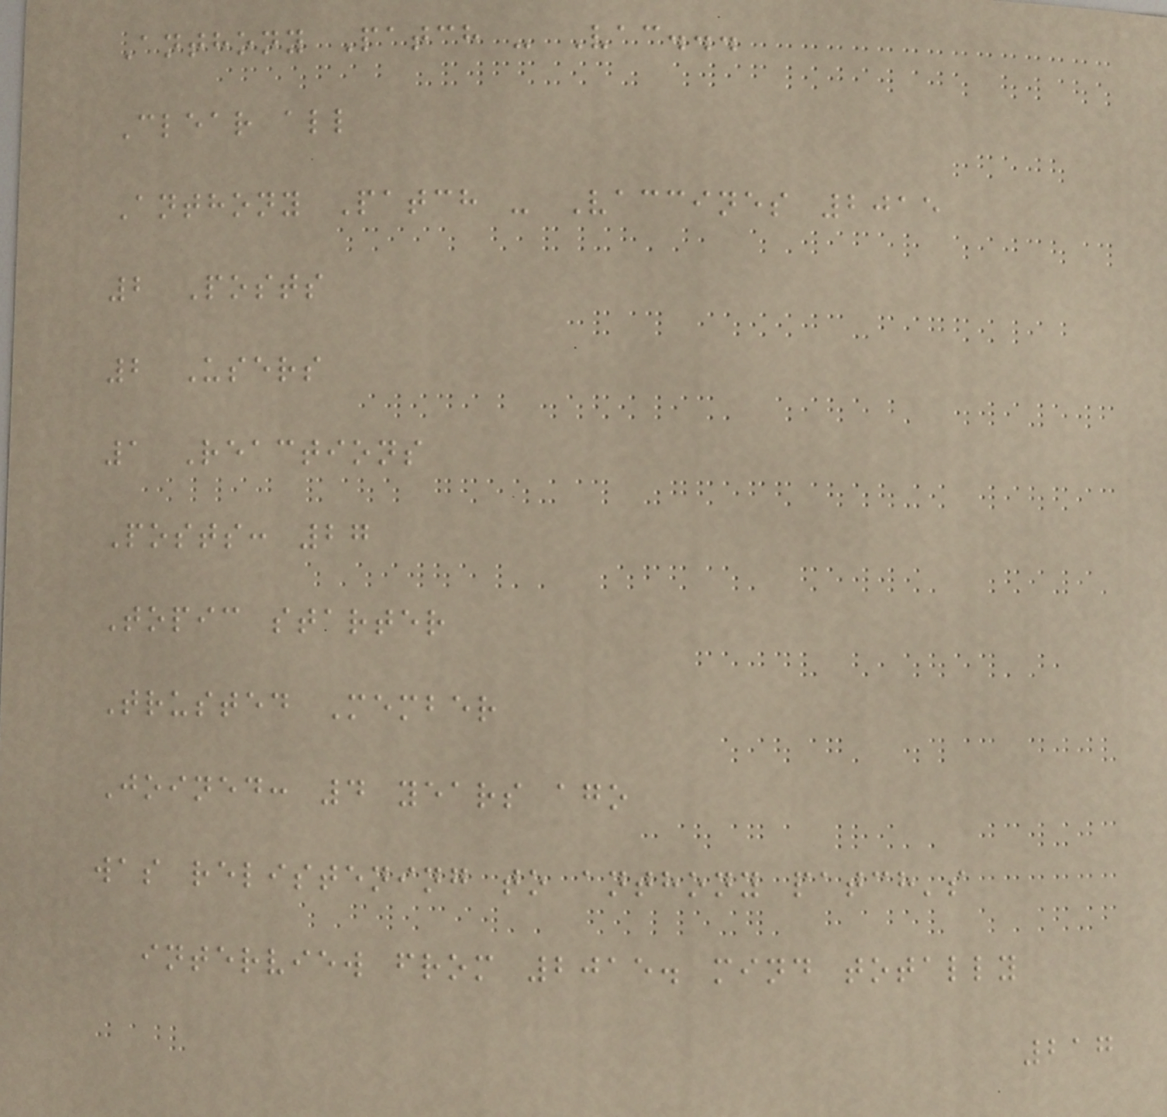Anthony Patch - Vac...
Clear all
Anthony Patch - Vaccines 2015
2 Posts
2 Users
1 Reactions
Posts: 27
Topic starter
Trusted Member
Joined: 4 years ago
was relistening to anthony patch's
interview from 2015. mind totally
217
